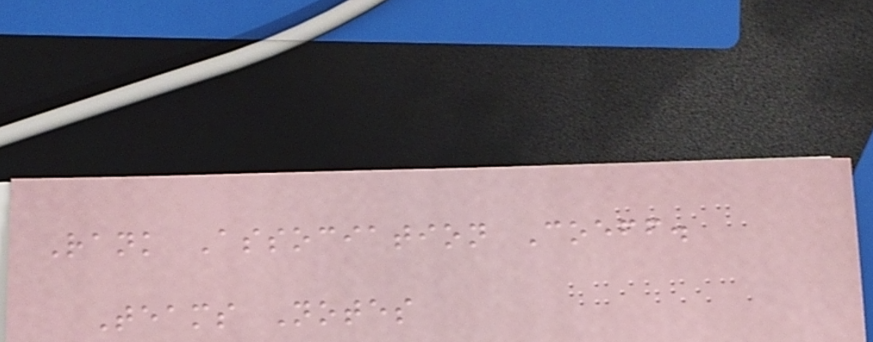Rank Association Coeff.
Teams Notes
